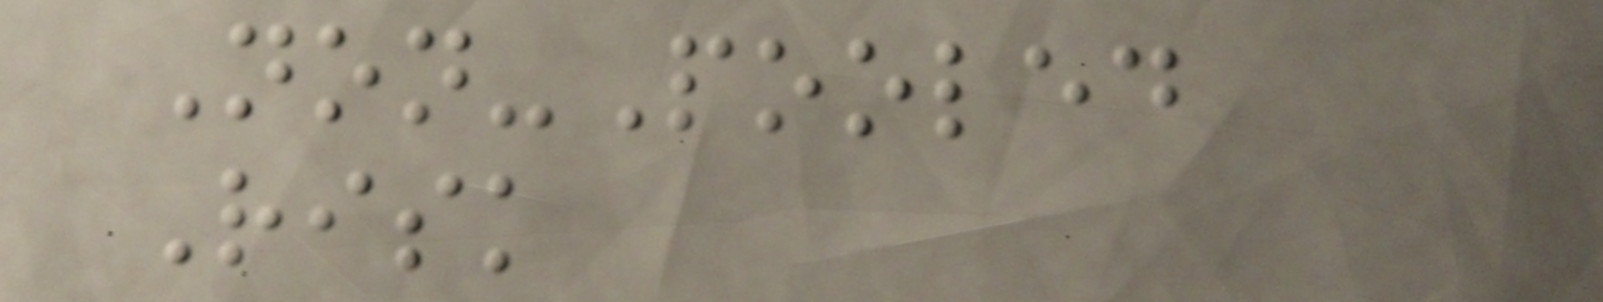Non-Pooled
Risk
